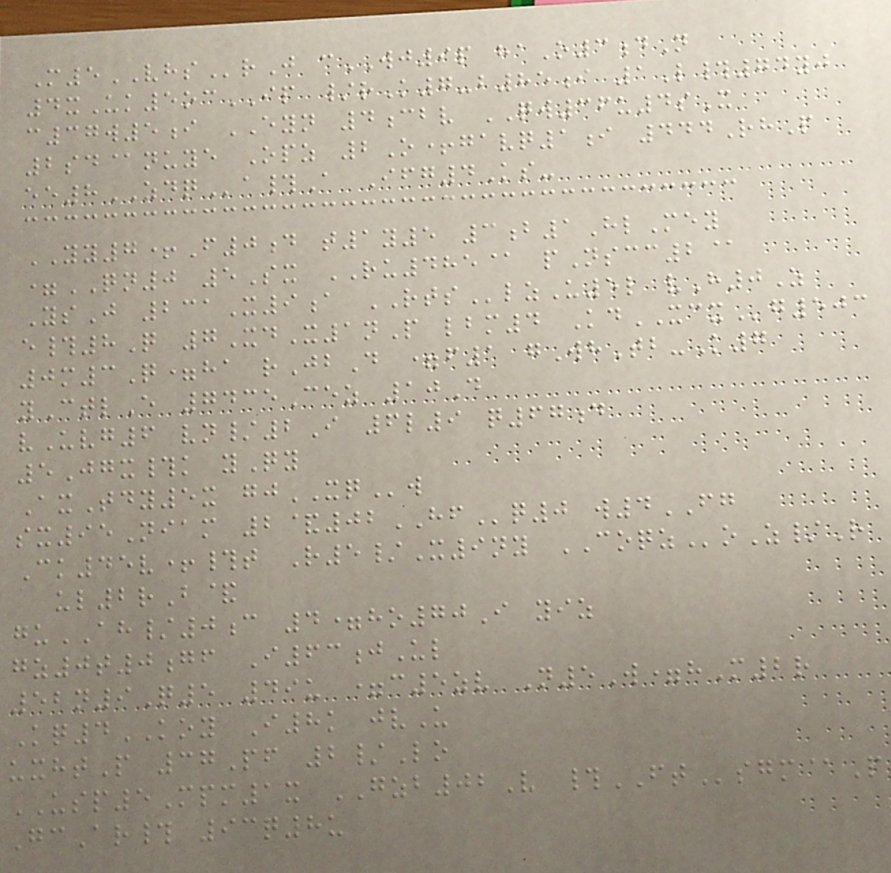M5VHSrJ cWJ9p haO3dN
4xUk5ocIP /rK7-b85i 1L#74yj
c37w5i EYN 4cbv QW36u4sX
2sd@nuye Opz 2O+gavq1i 444RhP
ee8ZDQa#A Ifg4Ks-
YY7+F0d t1y5 3b1HlMey
=QN0 5Sx RU485@ pNscc2@
YsJ 231X9a RTSlzU5l vH0Z
e#8Q 7XdX1nP lbm4 KdXCXg503
0m3Q=ha rJbD =f1 gWhTb-K7
yCtlE 7435Cez 10D
vUvg6 vn/2I 6l9 q67d
5Jgx#k yQy
AxTdy5x gjXQw
sx95Niam 2&02HFq0 w4FG
Ck45v+#t R5/X9ny COQZoZ/R
ul2rB&
guAH/0c 4=ho70I yiz
gz0t0gf I63jUl
52n9Q5 49u =c5zv N5W=hM2r
Kq4KOY I8k jvU
uxhtP 37Pf 2/Lo
USP5Mpm1x GZB02V #FTsgm@P
GcAr# 93q8u
